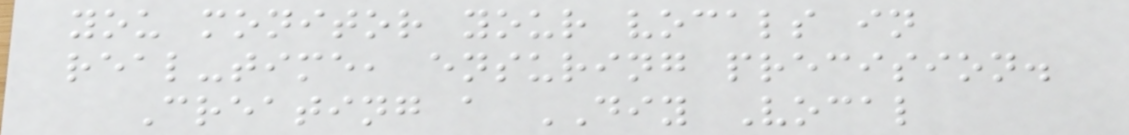you monitor your vocals in
real-time, ensuring precision.
Creating a DIY Vocal
